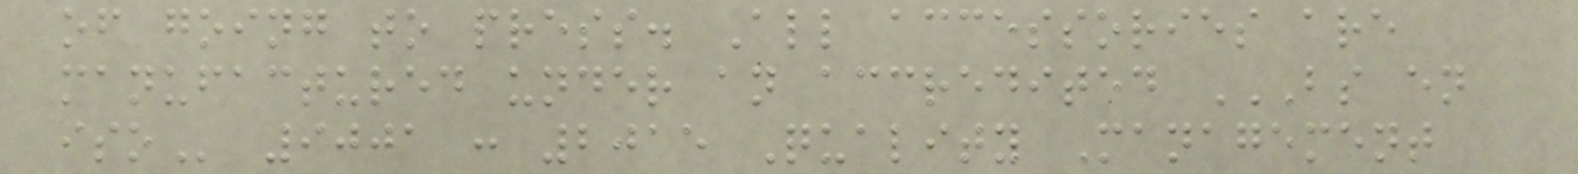of going to press. All accessories are
manufactured under an accredited BS EN
ISO 9001 : 2015 Quality Management
